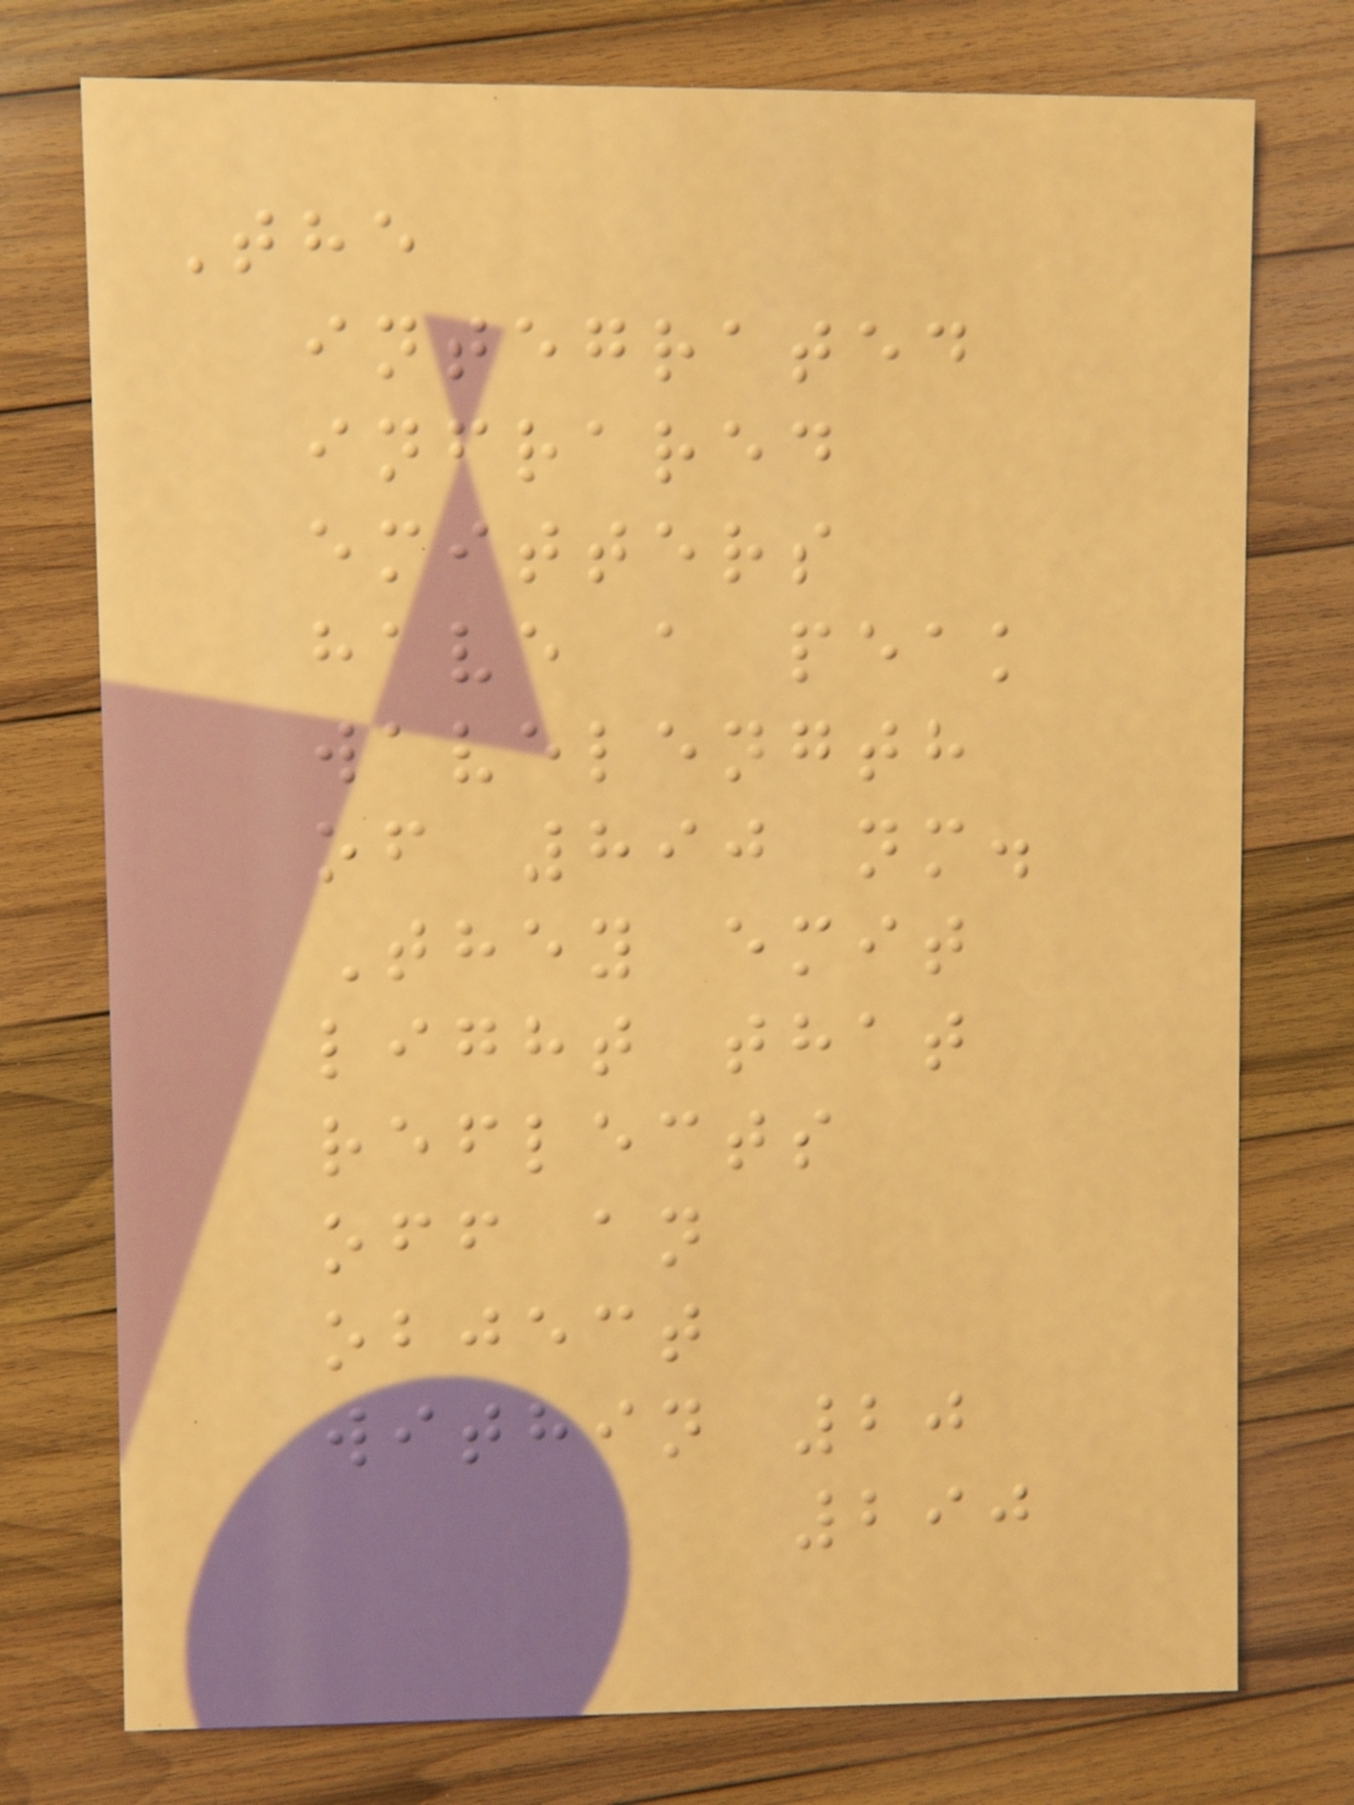The
integrated
infrared
emitters
have a peak
wavelength
of 890 nm.
They emit
light that
reflects
off an
object
within 20
290
